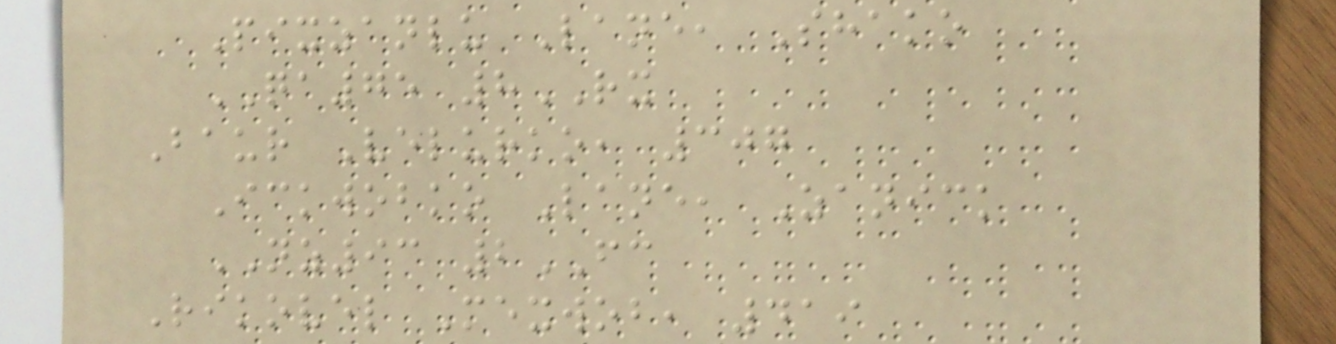Pixzanlu Lane, Shako
QA75 8RX
Baur Velurko, 307
Ickwobko Lane, Zanick
NZ93 2FC
Rikovel Mexwob, 419
